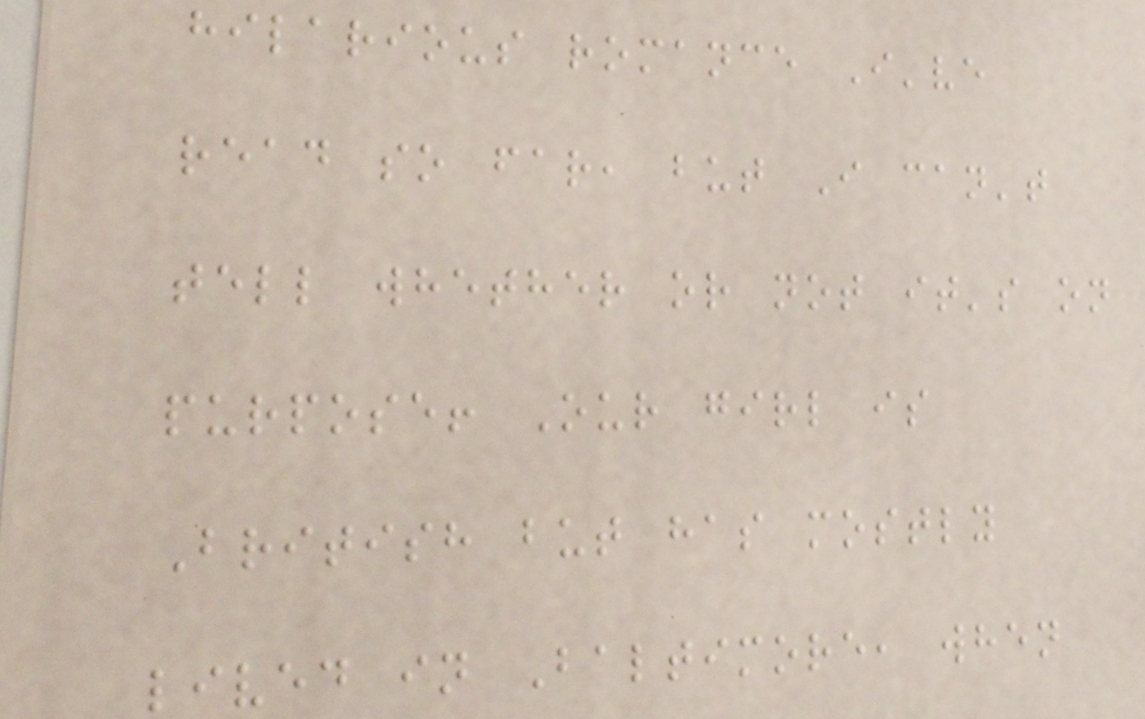hilarious romance I've
read so far, but I can't
tell whether or not it's on
purpose! Our girl is
British but has mostly
lived in Baltimore, when
